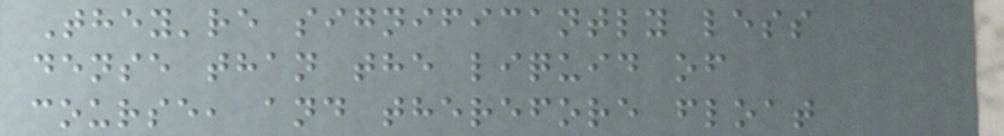They're significantly less
dense than the liquid of
course, and therefore float
